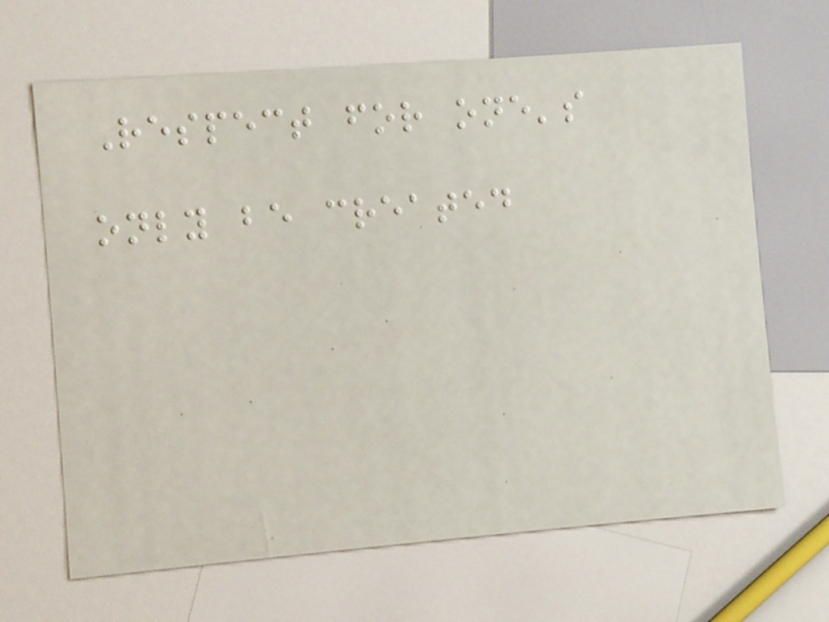Respect for one's
only be created
